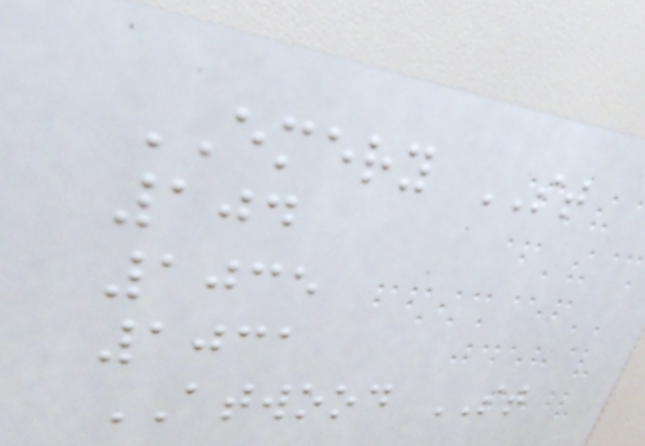EMERY ST
104
1035
1031
ATWOOD ST
